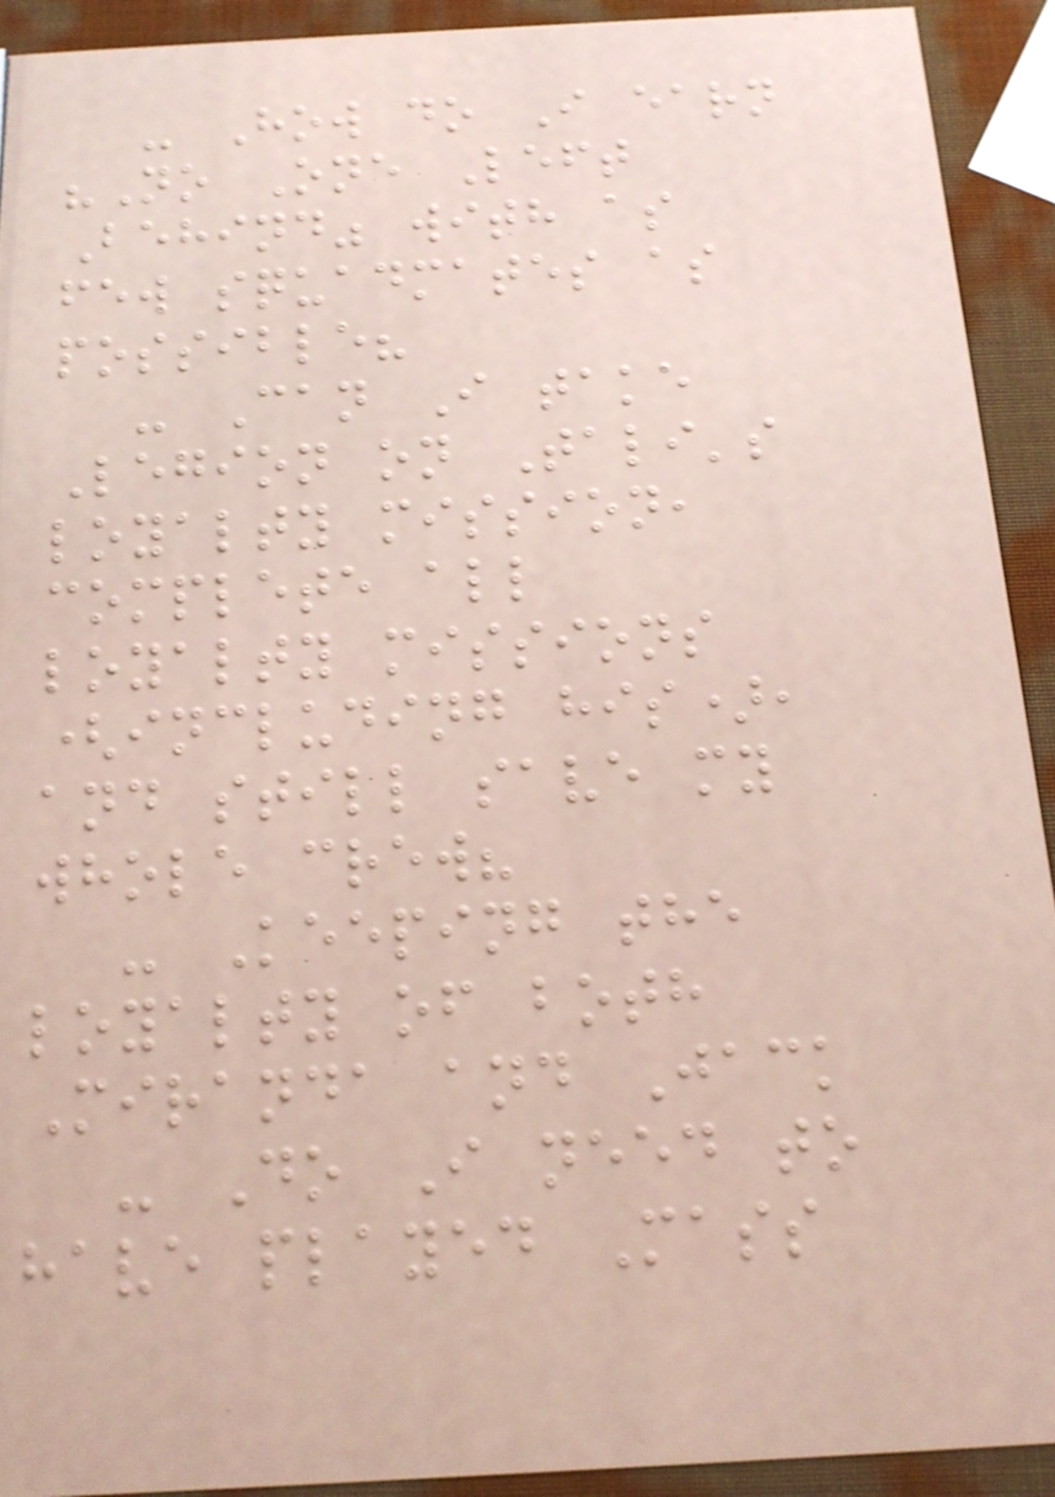- How do I earn
"No One Left
Behind" with as
few squadmates as
possible?
- Can I take
Legion on Tali's
loyalty mission,
complete all
loyalty missions
(including his),
and still save my
whole crew?
- Keeping the
loyalty of both
Miranda and Jack
- Do I need to
have played Mass
